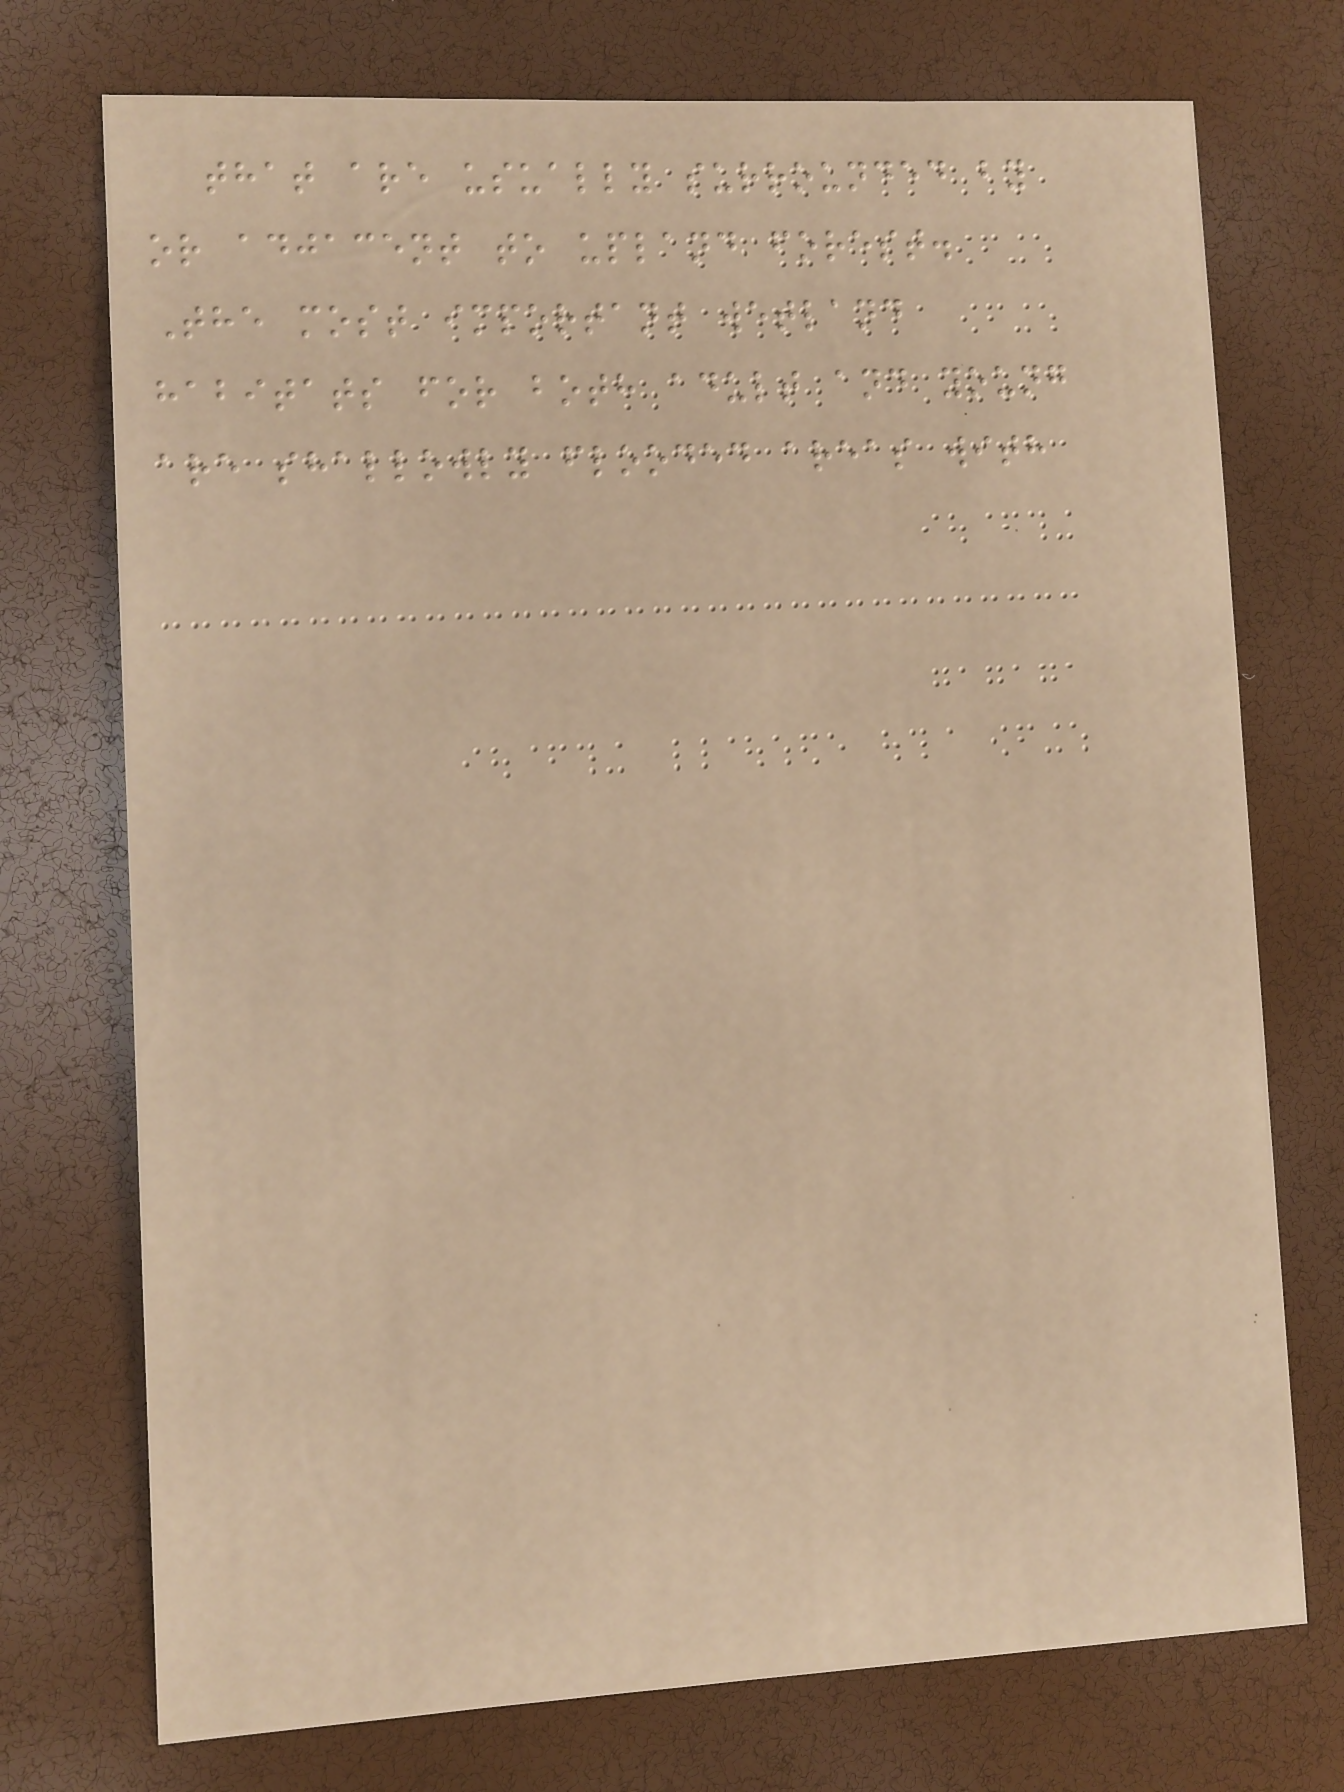that are usually surrounded by
or adjacent to upland forest.
The most important wetland
habitats for both adult and young
are shallowly flooded areas with
